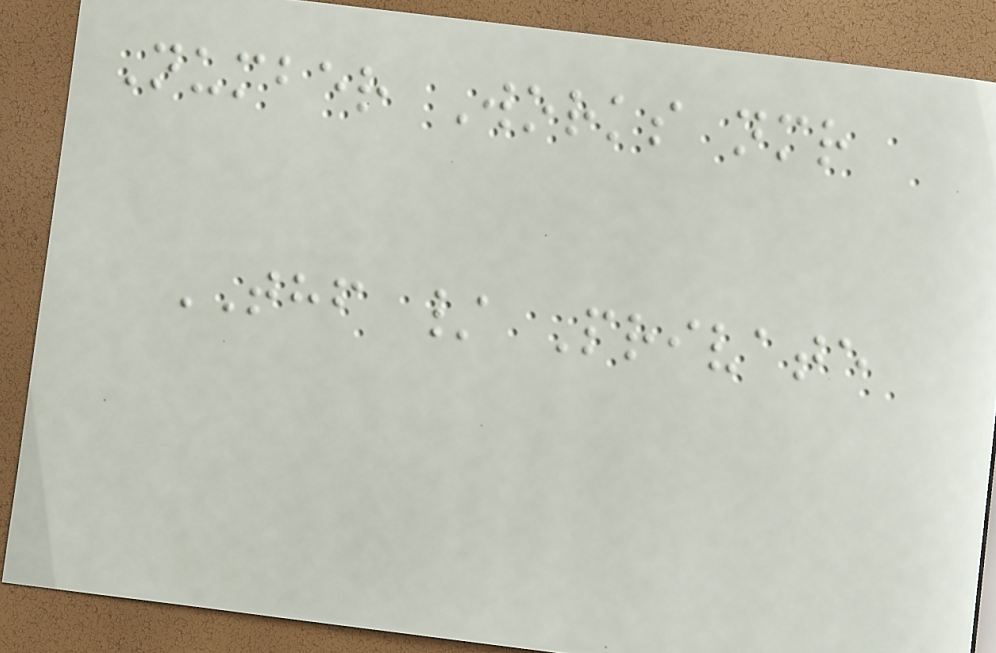Number Works nmr
THF / Private
